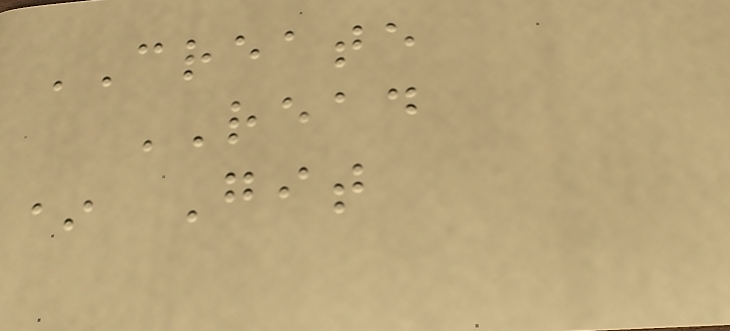CREATE
READ
* Git
